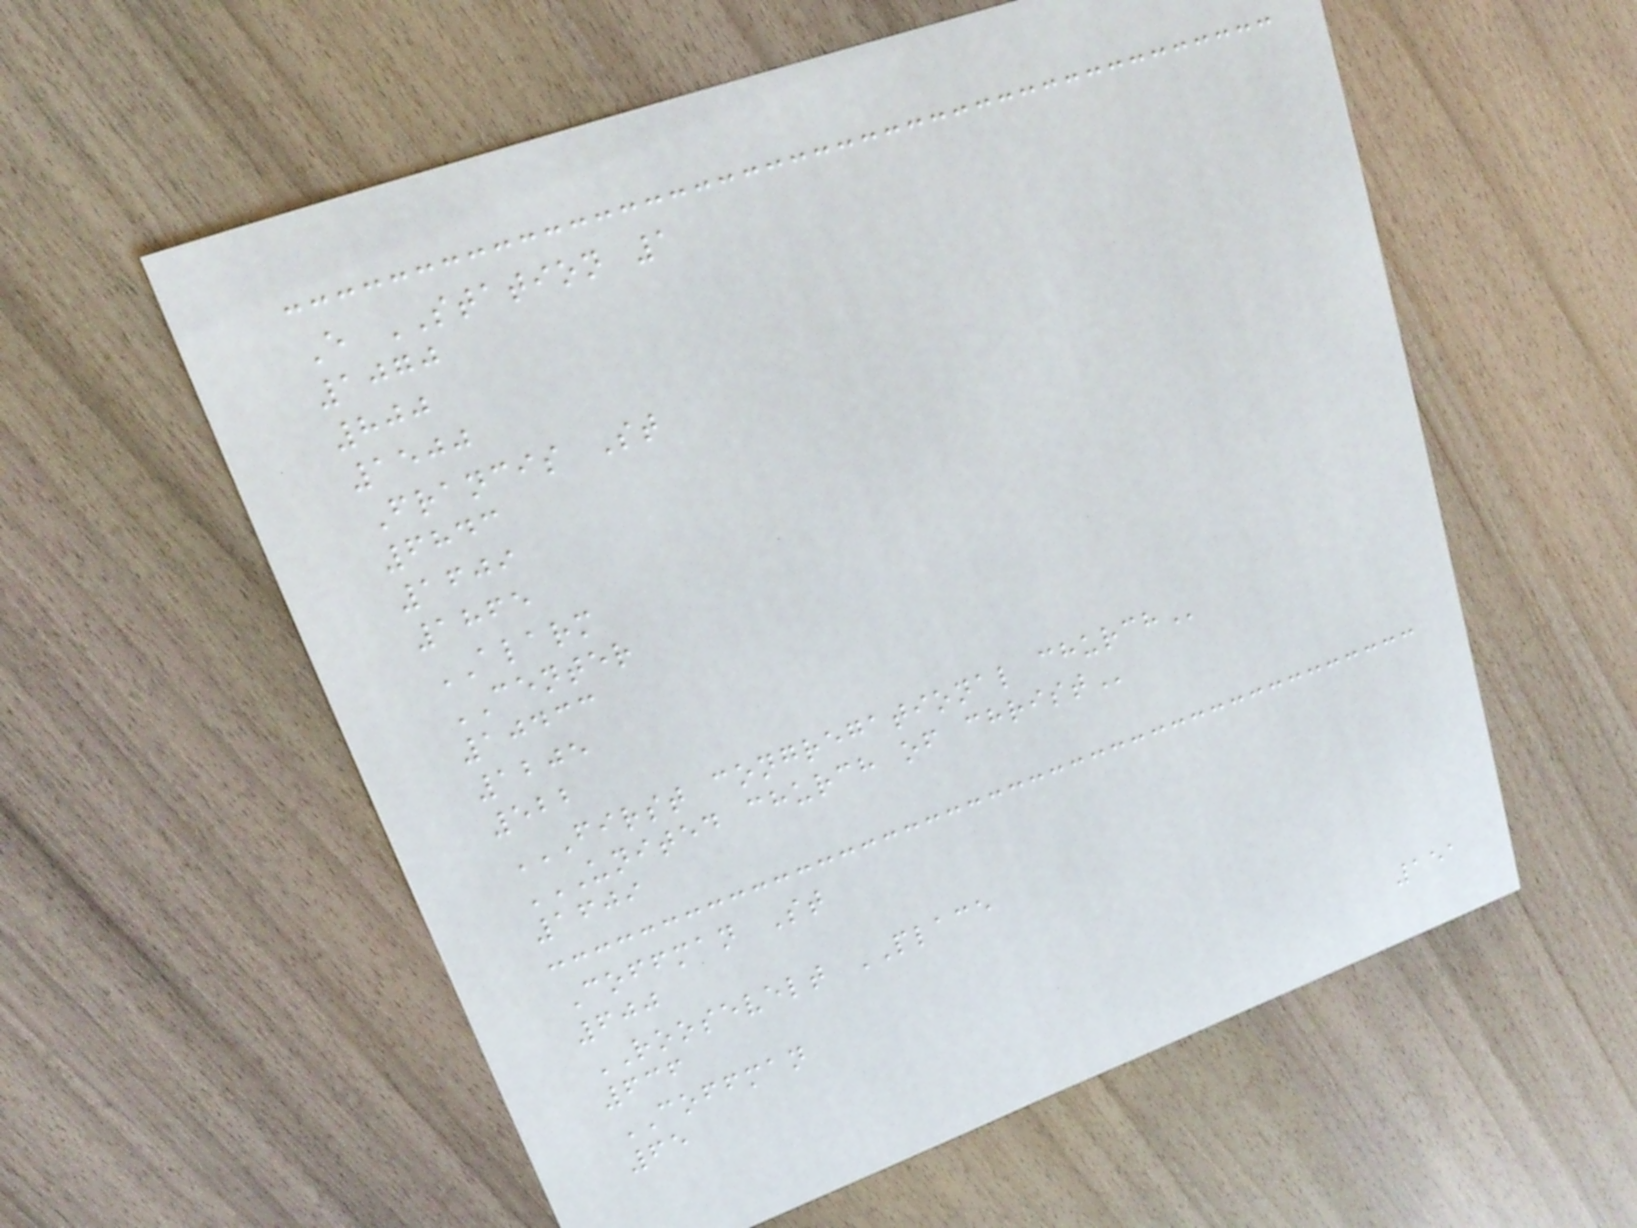E STATION 1
1070
800
1500
Francis St
6843
1609
1865
ALARM
CENTER
10433
1205
522
FIRST CONGREGATIONAL CHURCH
UNITED CHURCH OF CHRIST
1609
Coffman St
600
ROOSEVELT PLACE
636
COFFMAN
65
151
